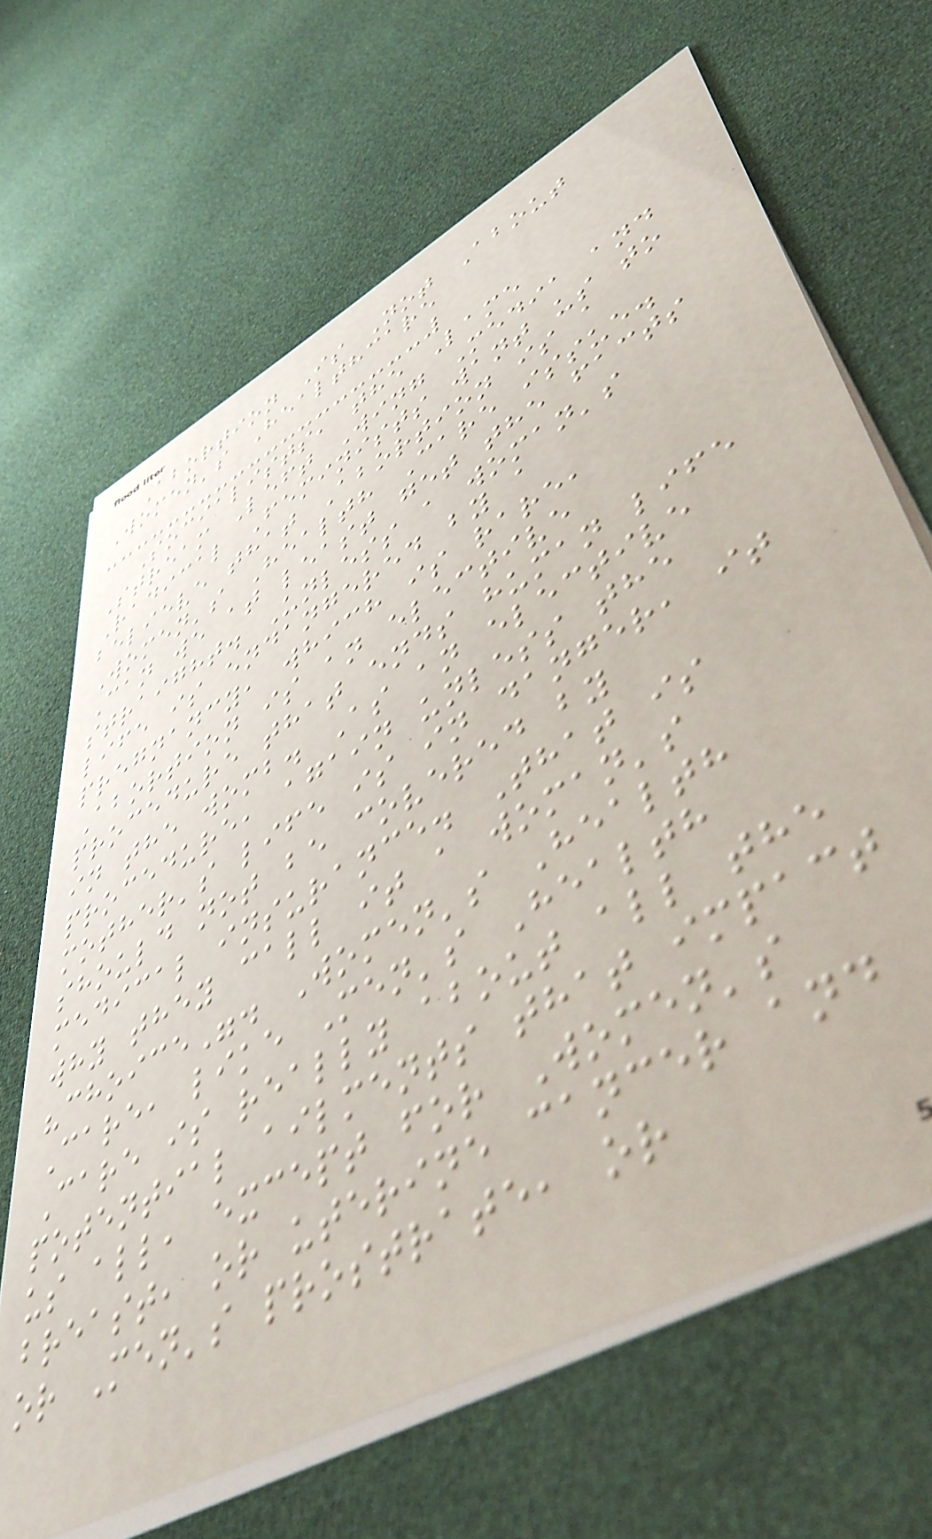Abortion Is Not About
Women's Healthcare
Socialists, the Lame
Stream Left Wing Media and
Radical Feminists want us to
believe that Abortion is a
Women's Health Care issue.
Can we at least get the facts
straight. Unless a woman's
life is endangered by a
pregnancy, which is rare,
Abortion is an elective
procedure that ends human life
in the womb. As an elective
procedure, again unless the
mother's life is in danger, it
should not be covered by
medical insurance. That is
why they call it a woman's
"choice". Women's Health
Care, like Men's Health
Care is really about all the
potential ailments that impact
us all, except for Women's
breast, or uterine cancer and
or Men's prostrate, or
